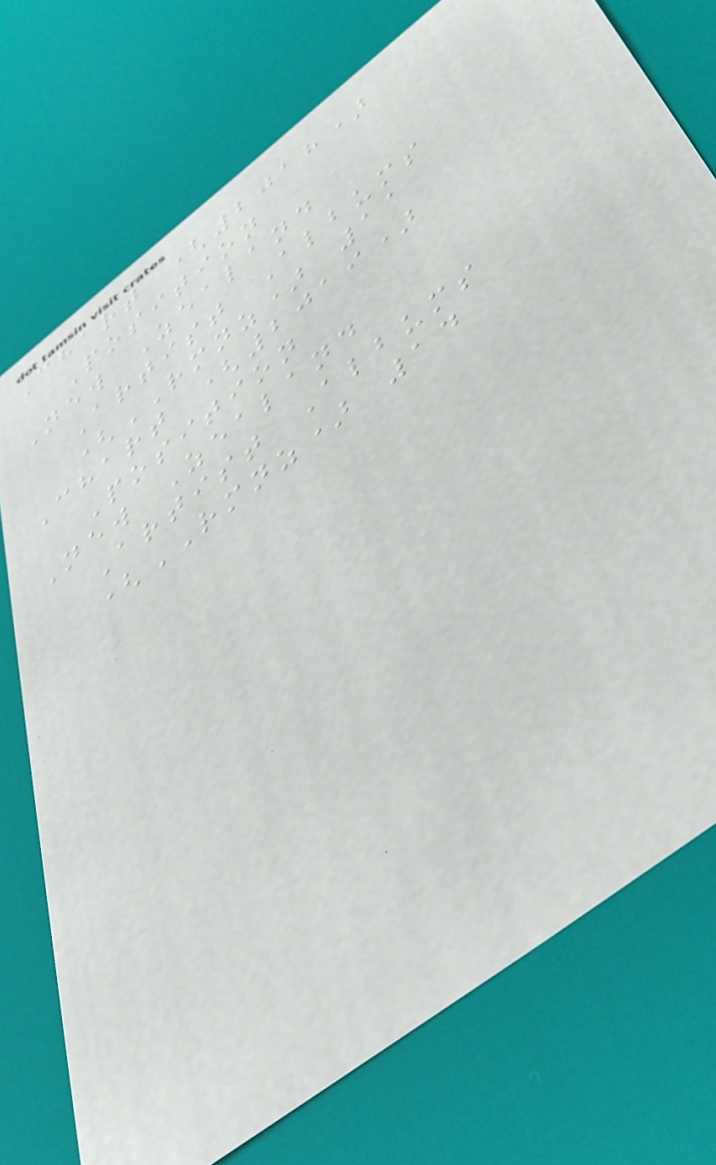Chart (2018)
Position
New Zealand
Artist Albums
(RMNZ) 11
Chart (2019)
Position
New Zealand
Artist Albums
(RMNZ) 14
